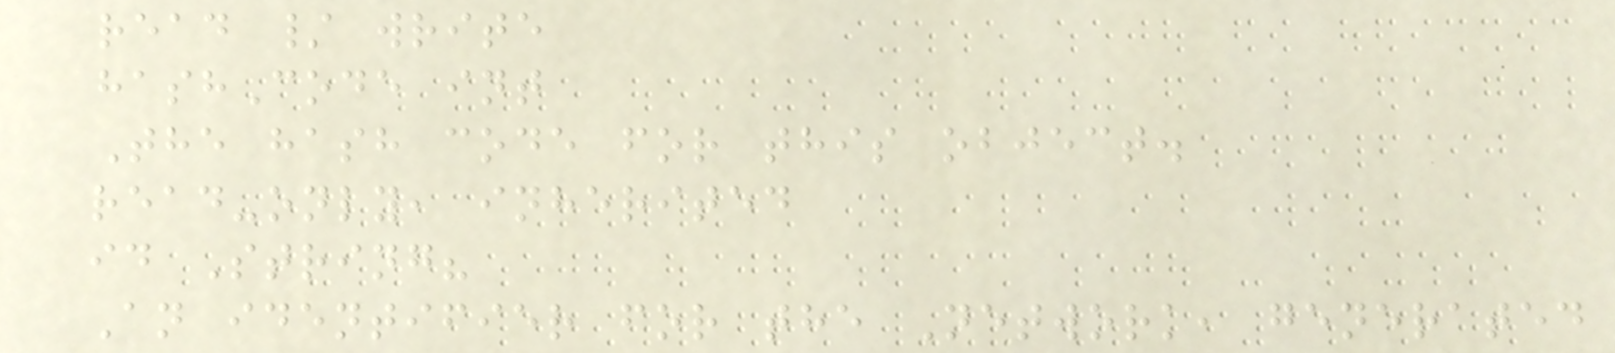read / write
hashCode int
The hash code for this object.
read-only, inherited
id String?
An identifier for the Network, generated
